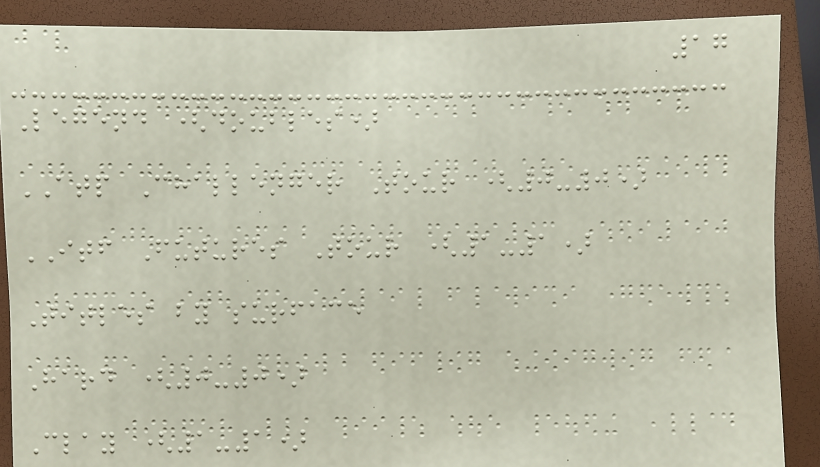17
Legend (doubles)
ATP Challenger Tour (0-0)
ITF Futures Tour (1-1)
Titles by surface
Hard (0-0)
Clay (1-1)
